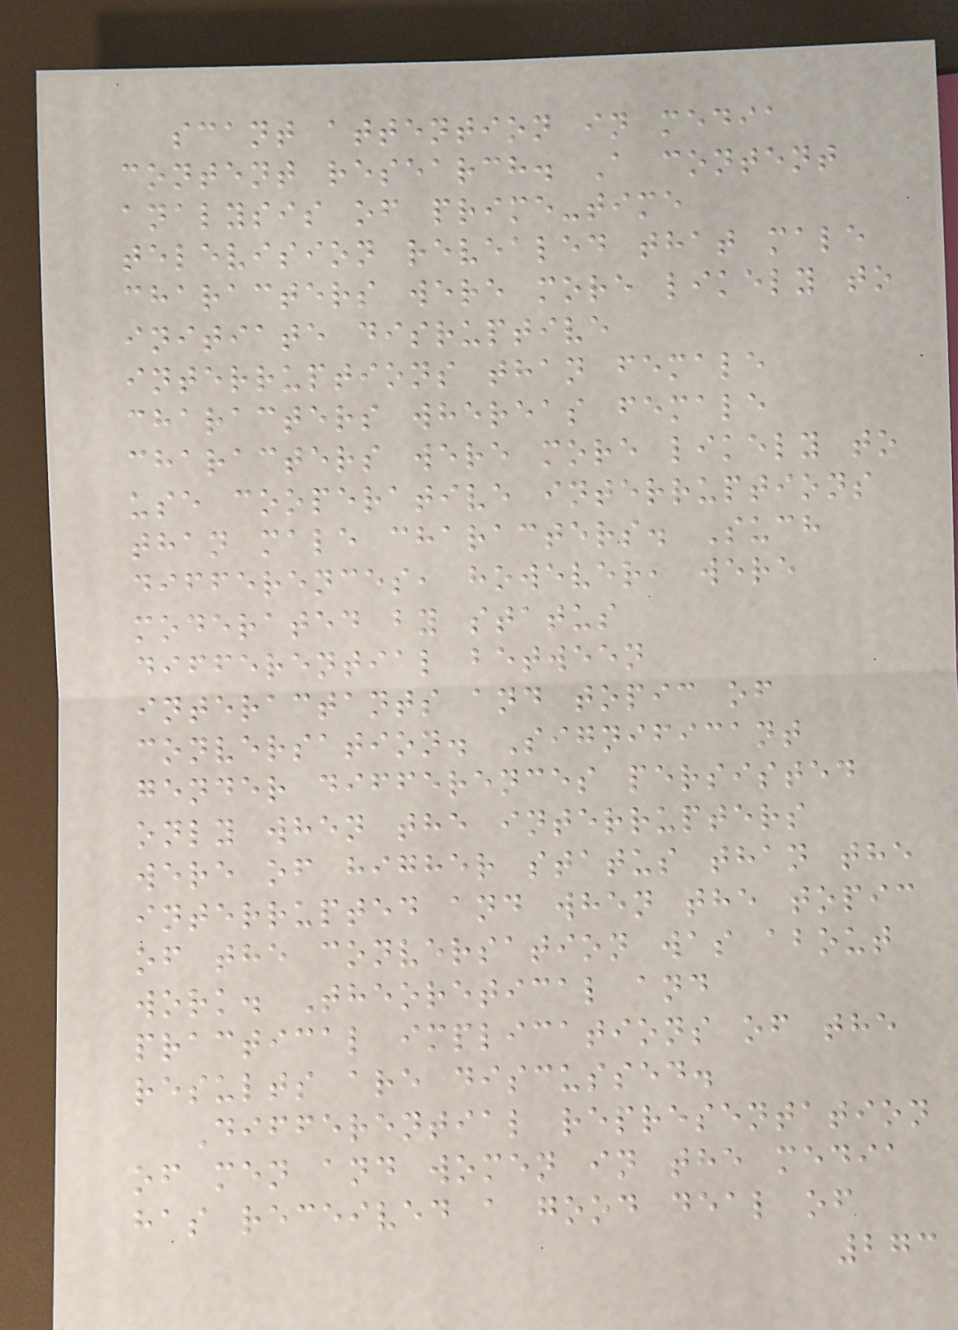scant attention in media
content research. A content
analysis of prime-time
television revealed that male
characters were more likely to
initiate disruptive
interruptions than female
characters whereas female
characters were more likely to
use cooperative interruptions
than male characters. Such
differences, however, were
moderated by status
differential between
interactants and topic of
conversation. Significant
gender differences persisted
only when the interrupters
were of higher status than the
interrupted and when the topic
of the conversation was about
work. Theoretical and
practical implications of the
results are discussed.
Differential representation
of men and women in the media
has received a good deal of
273
